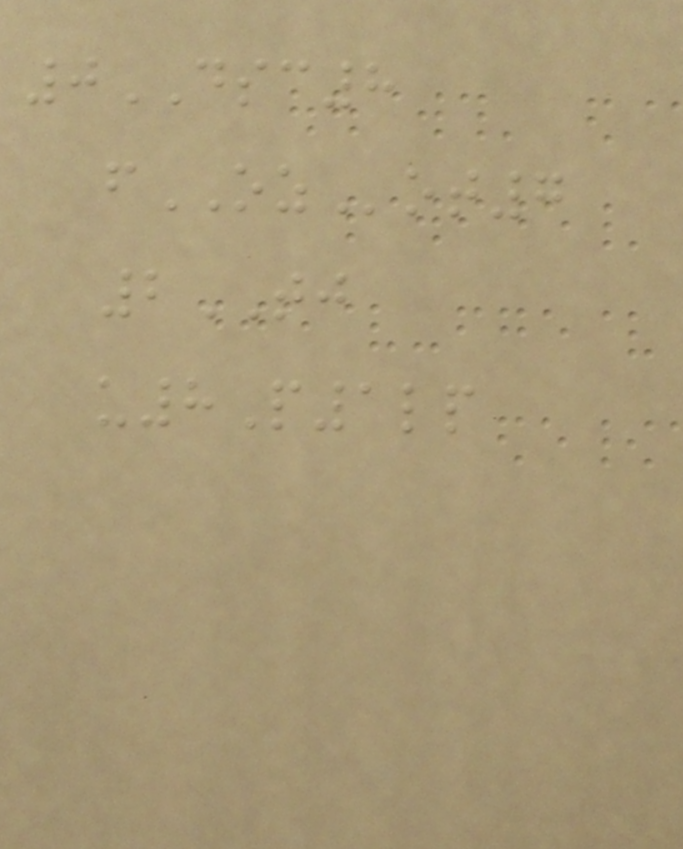0DSC8
fOZot7
2TJ
u8P1lp
